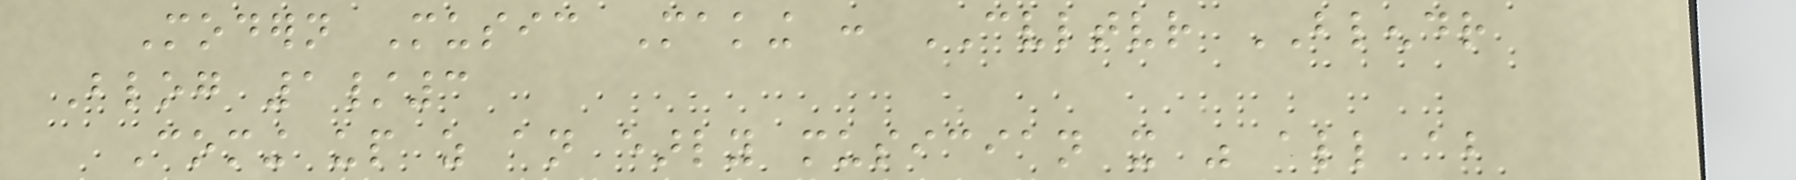Modern Music Making : CVLTVR BLENDR
Blog 1/3
Coming up as an early musician it was all about
